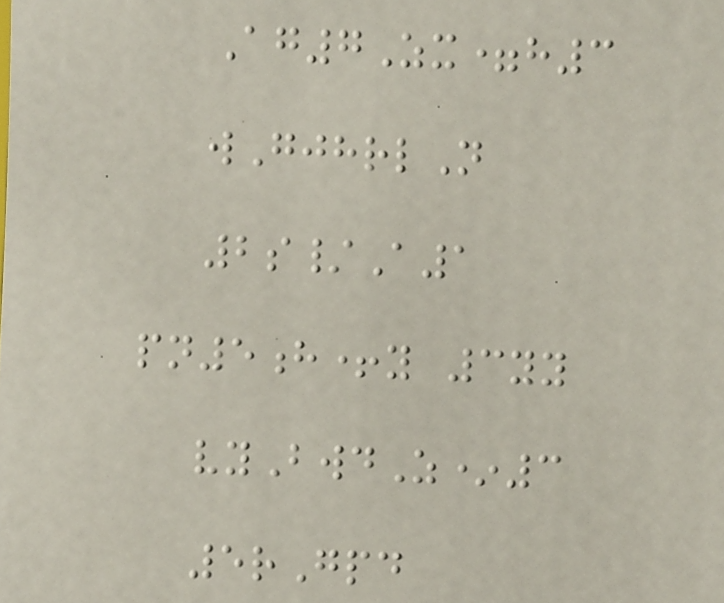Ag7Zx=h3
wGjhrlN
2s/A1
pn5h+y 3yy
vyBwdZ*3
5rGpd
